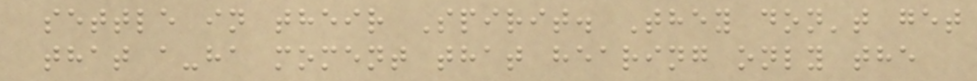settle in their Spirit. They don't get
that a-ha moment that hearing only the
